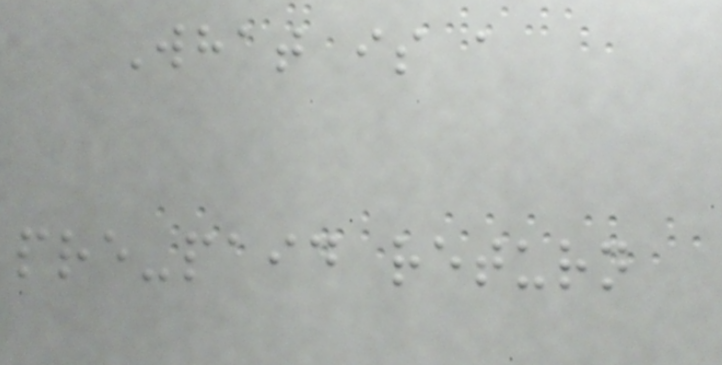What is a
pre-paid return
